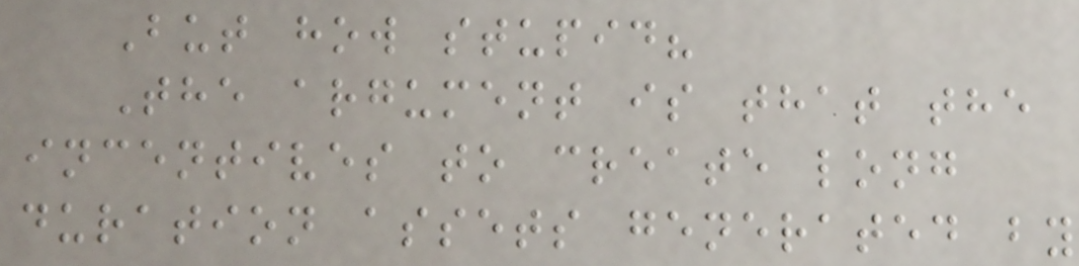But how stupid?
The argument is that the
incentives to create long
duration assets generated by
